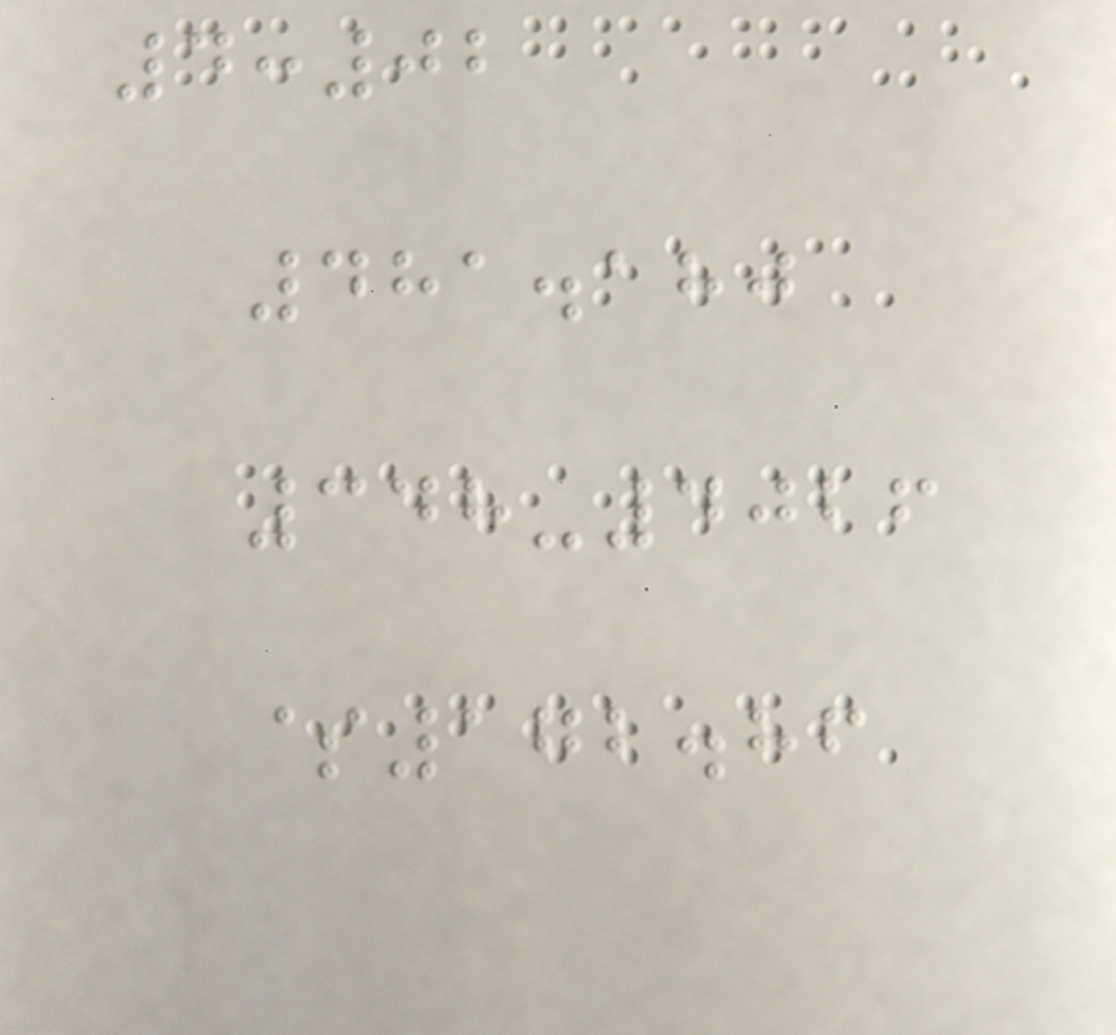4:02
481.180
348-4026
$172.86
